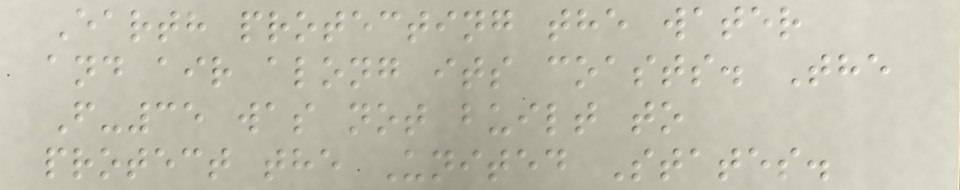Earth protecting the water
and air along its coasts. The
F-35 was not built to
protect the United States.
